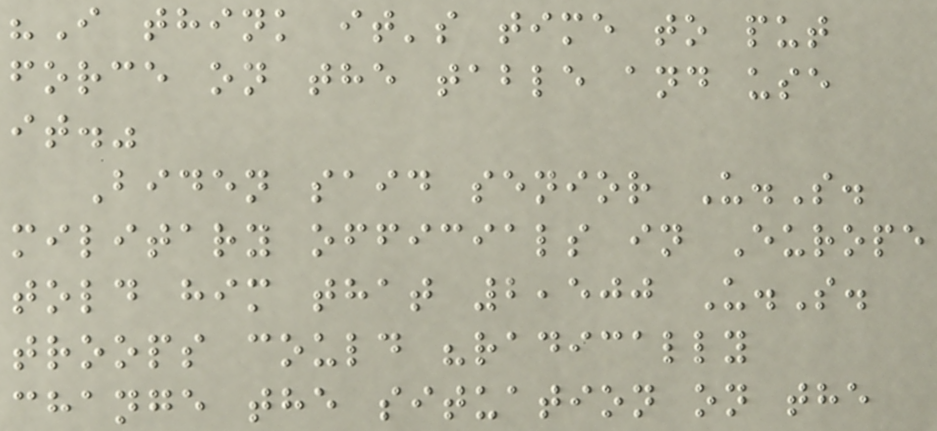"I think it's time to put
force on the table and use
it."
Biden said senior U.S.
military officials in Europe
told him that 2,500 U.S.
troops could "radically
change the situation on the
